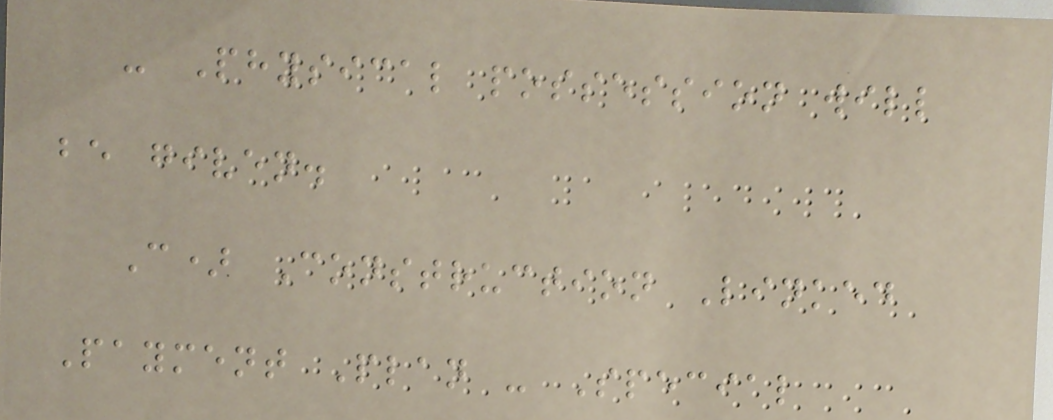- Physical possession will
be given.
C) Construction Linked
Payment Plan - Special
